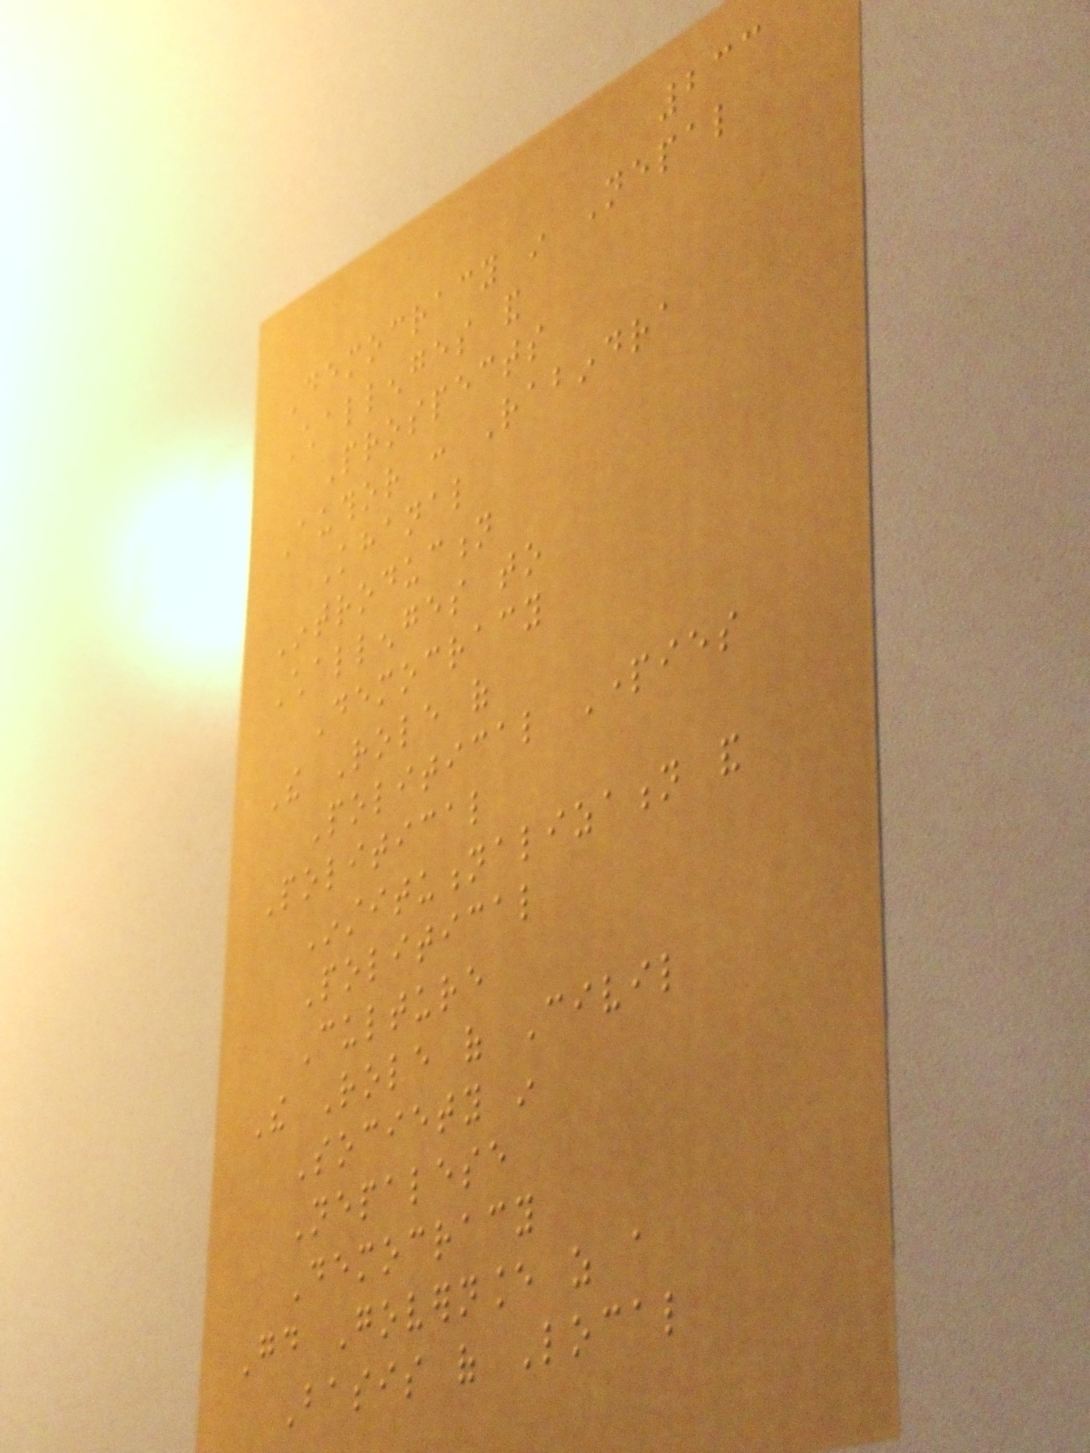233
Democracy in Nepal
Challenges and
Prospects
Author : Rabindra
Khanal
Introduction
Challenges to
Democracy
The Role of
Political Parties
Political
Institutionalization and
Political
Culture
The Role of Civil
Society in
Nepalese
Democracy
Good Governance as a
Basis of Local
